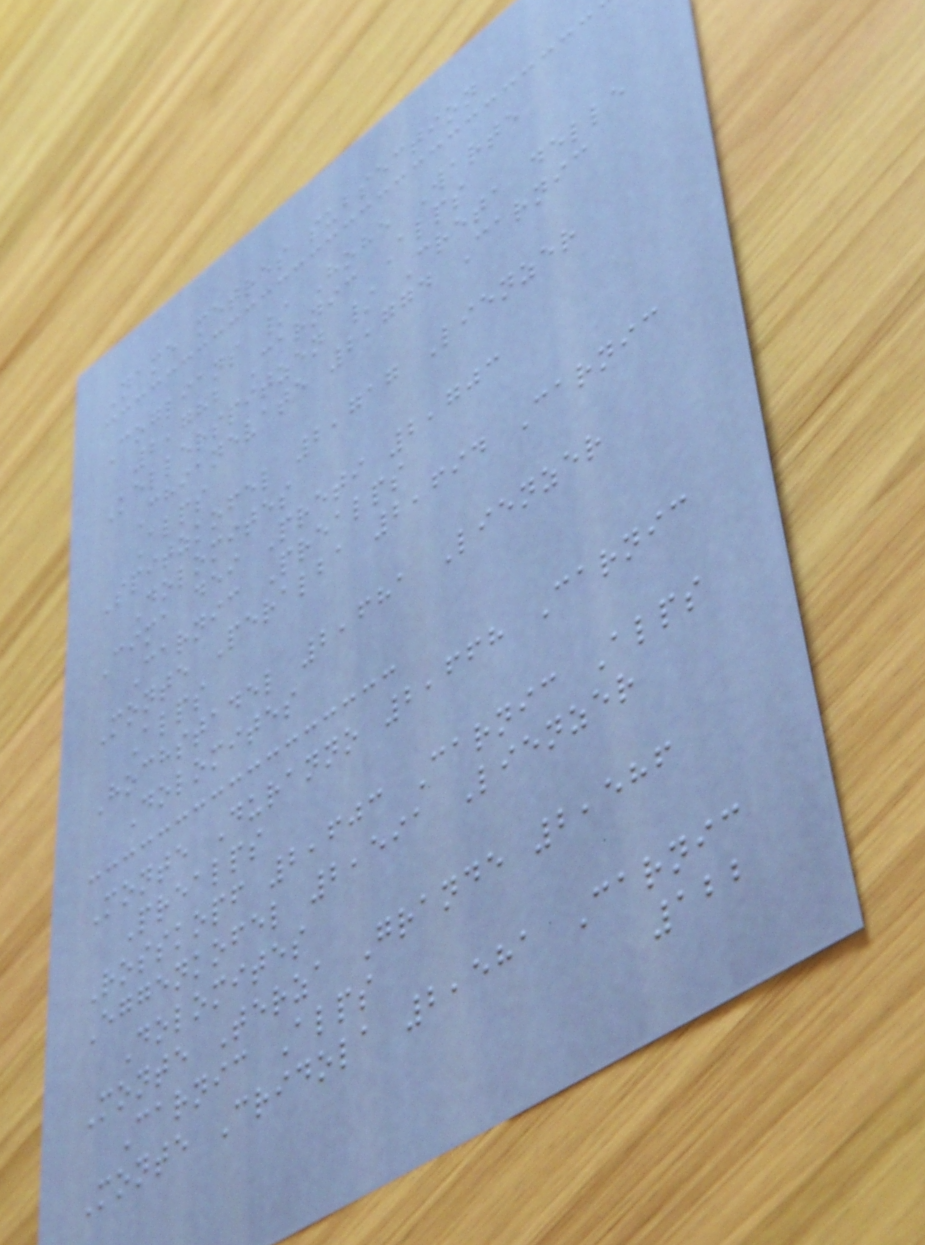Name metres subsection
Coglians / Hohe Warte
2,782 Carnic Alps
Kellerspitzen / Creta delle
Chianevate 2,774 Carnic
Alps
Spitzkofel 2,717 Lienzer
Dolomites
Cima dei Preti 2,703
Carnic Prealps
Monte Peralba 2,694 Carnic
Alps
Hochstadel 2,681 Lienzer
Dolomites
Monte Duranno 2,668 Carnic
Prealps
Rosskopf 2,603 Carnic Alps
Eggenkofel 2,591 Lienzer
Dolomites
Monte Terza Grande 2,586
Carnic Alps
Monte Cridola 2,581 Carnic
122
